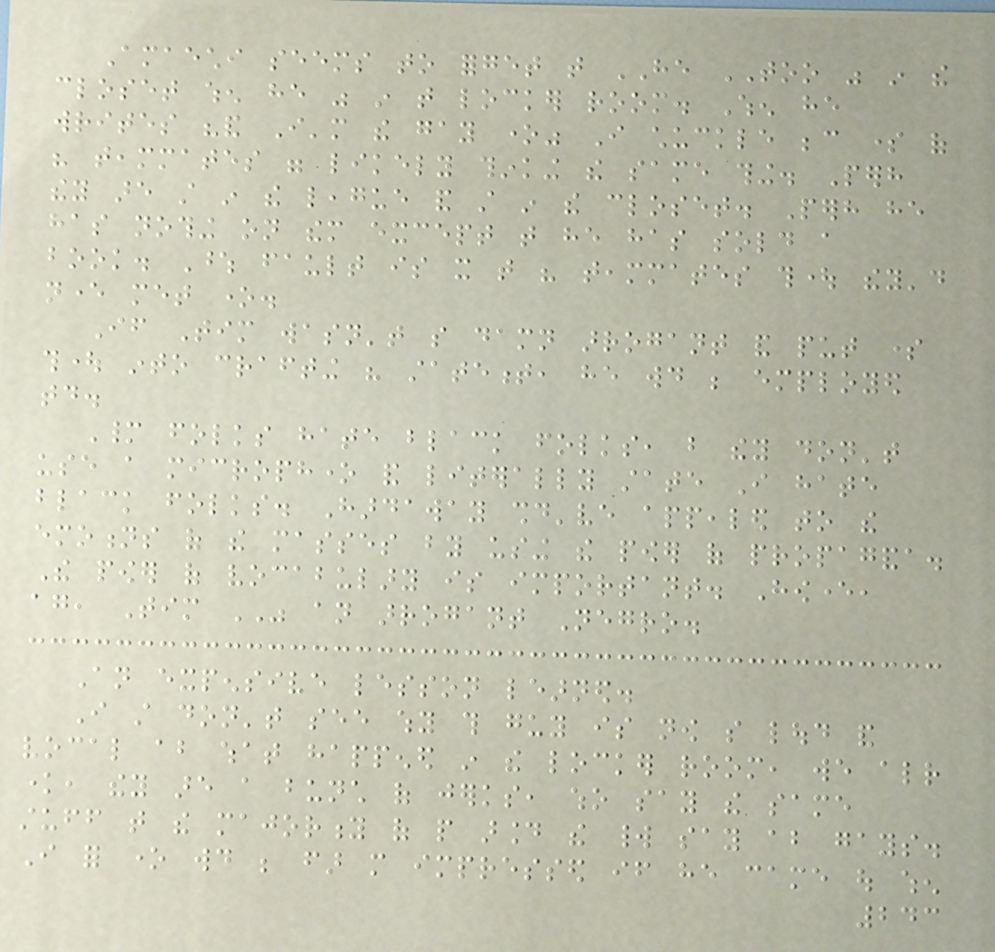Amaechi seems to forget that HE TOO was in the
closet when he was in that locker room. When he
writes "and I'm the gay one" I chuckle because some of
his teammates were likely thinking the same thing. Perhaps
they are still in the league and still in the closet. Perhaps he
has nothing on them except that he has sold a
book. Whose fault is it that his teammates thought they'd
never met one.
If Tim wasn't so damn arrogant and put some
thought into crafting his statement, he would be employed
today.
Many folks hate black folks, but they don't
use a microphone and literally state I hate
black folks. Hardaway should've appealed to the
emotions of the masses by using the power of propaganda.
The power of vocabulary is important. However,
again, Tim WAS an arrogant Negro.
An expensive lesson learned.
I still don't see why this guy is now so loud and
vocal about what happened in the locker room, we already
know, they are a bunch of jerks, who say the same
stuff that the majority of people around the world say about gays.
I for one would be far more impressed if he came out when
243
